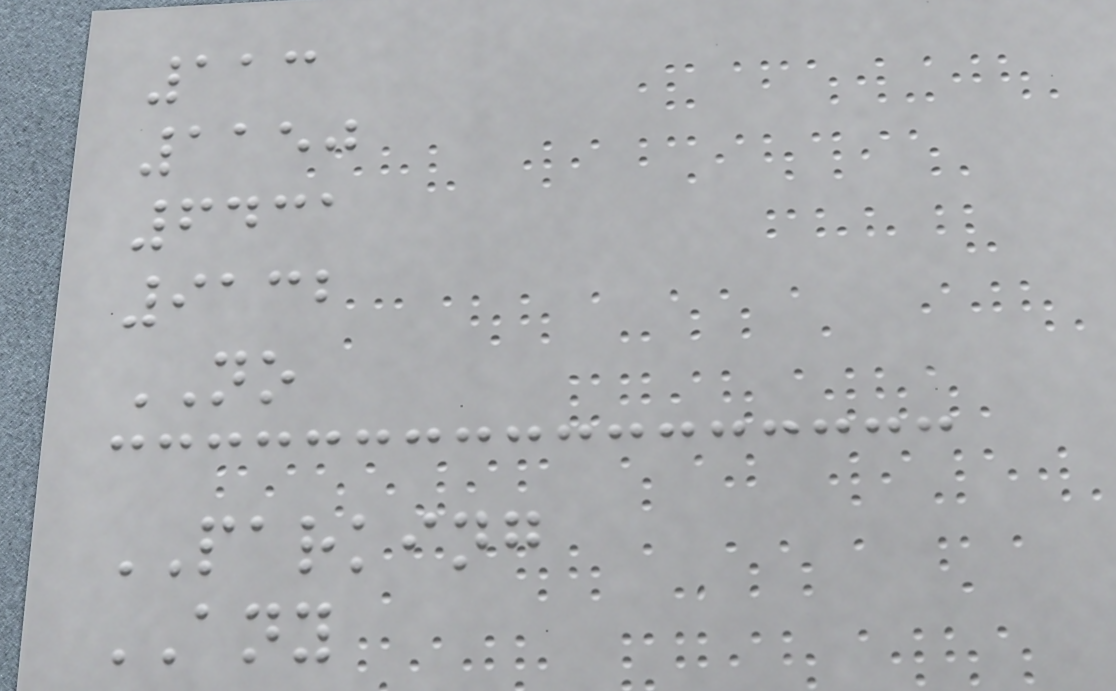113
1150
6431
9132
NO
PARKING
ANY
